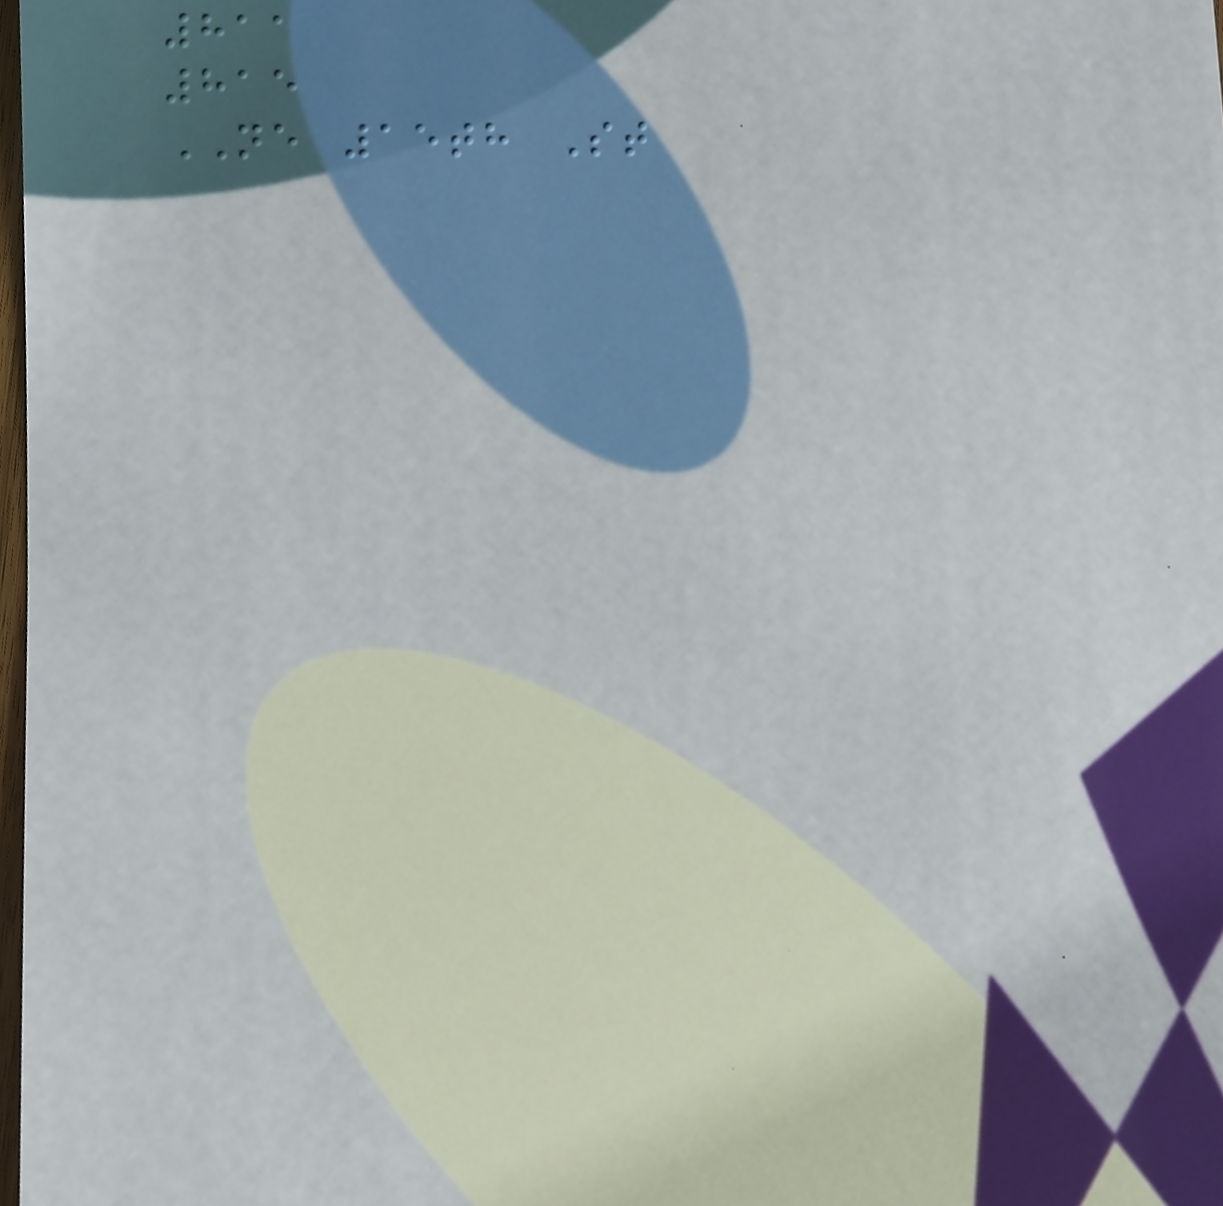811
815
NE 15th St
